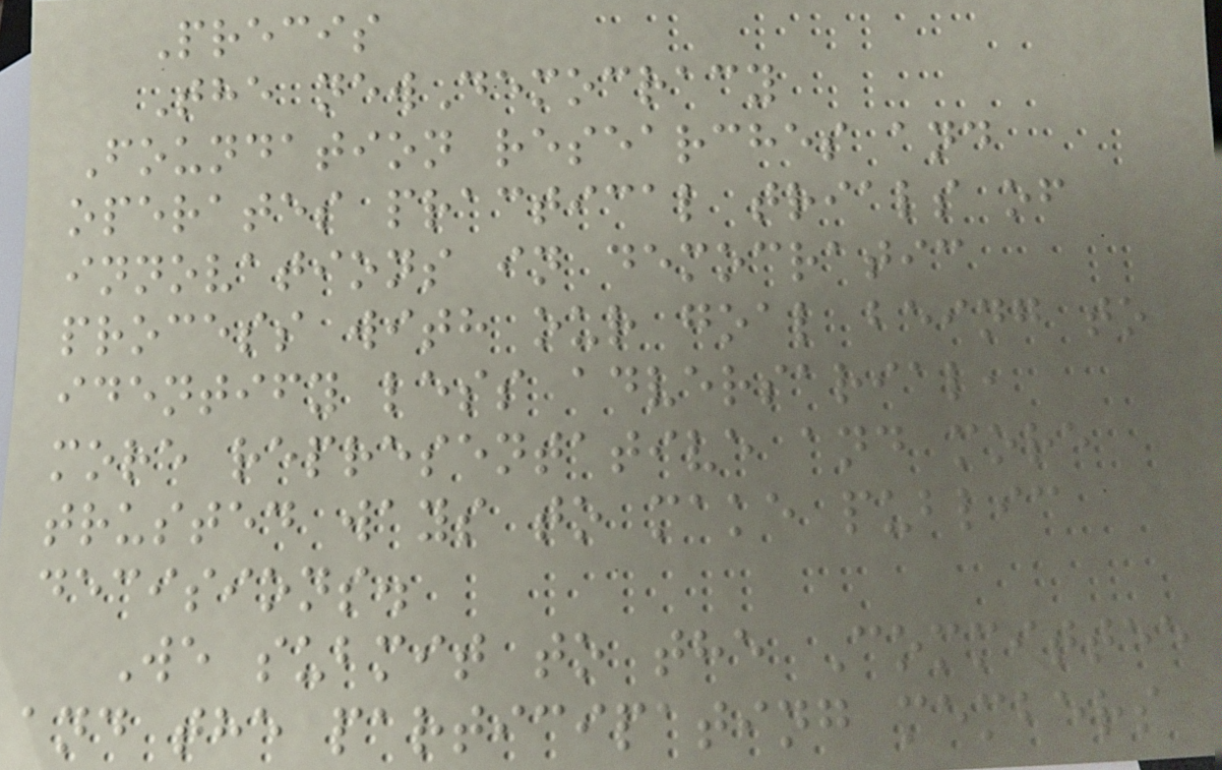Precis
The newDemocracy
Foundation researches and
operates practical trials of
innovations in democratic
process with our goal being to
identify less adversarial,
more representative and more
trusted ways to make public
decisions.
We submit to the Committee
and the participating members
